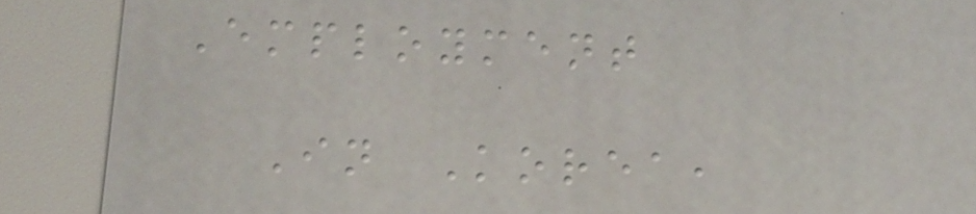Employment
In Korea,
